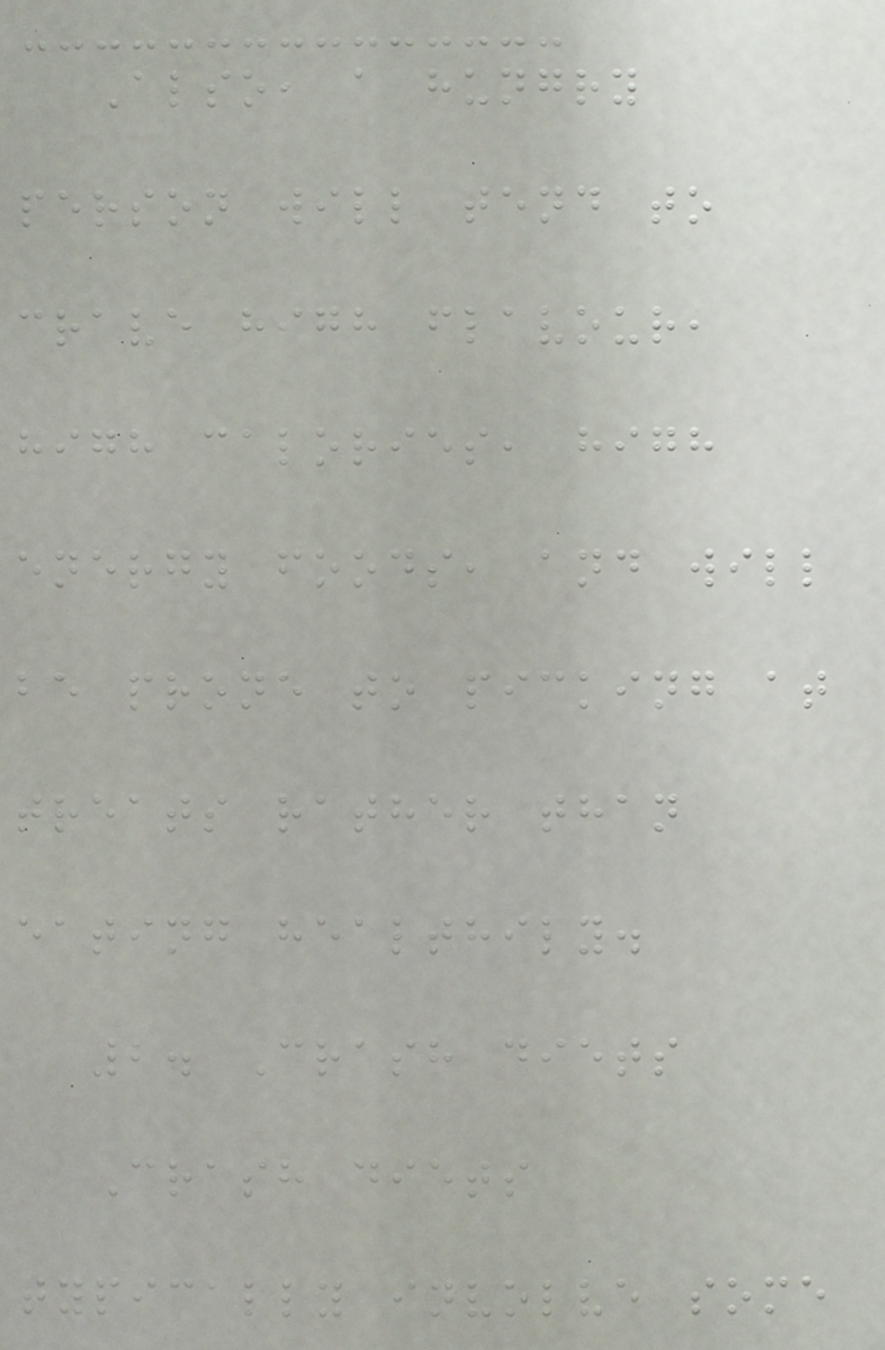Also, a hungry
person will tend to
crave high flavour,
high calories, high
energy foods, and will
be prone to picking at
treats rather than
eating healthily.
2. Crash diets
Crash diets
typically involve some
